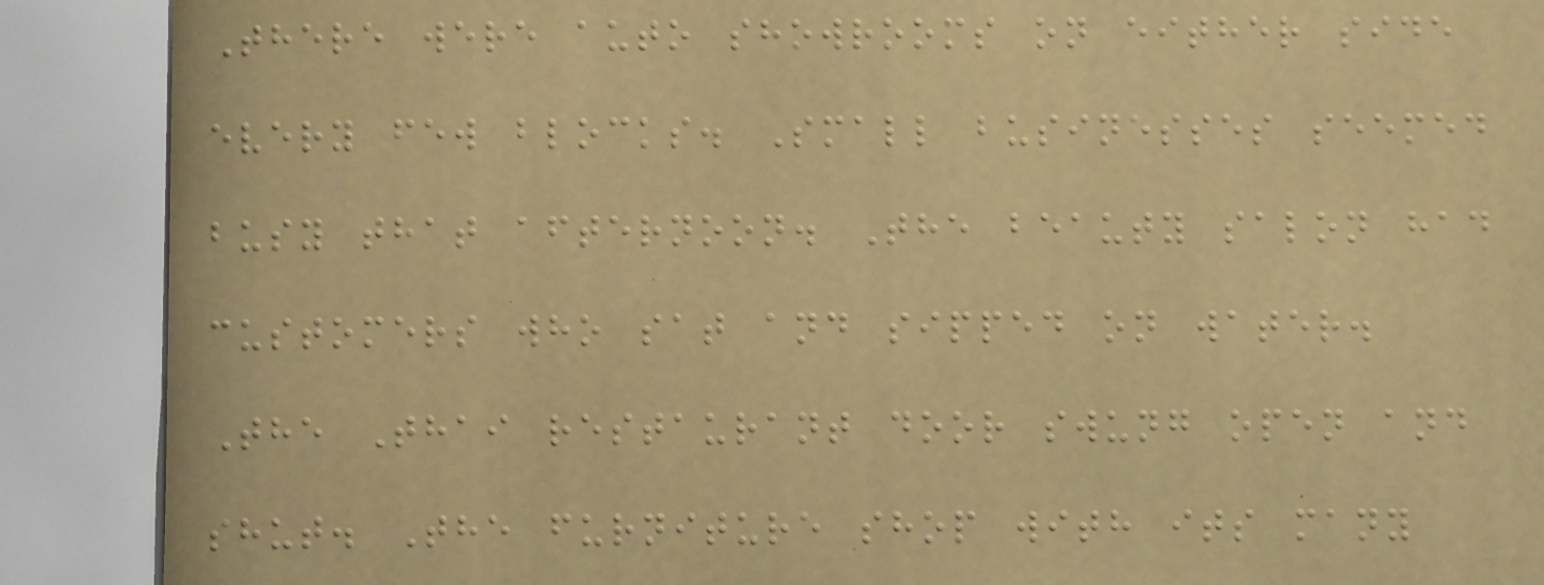There were auto showrooms on either side
every few blocks. Small businesses seemed
busy that afternoon. The beauty salon had
customers who sat and sipped on water.
The Thai restaurant door swung open and
shut. The furniture shop with its many
